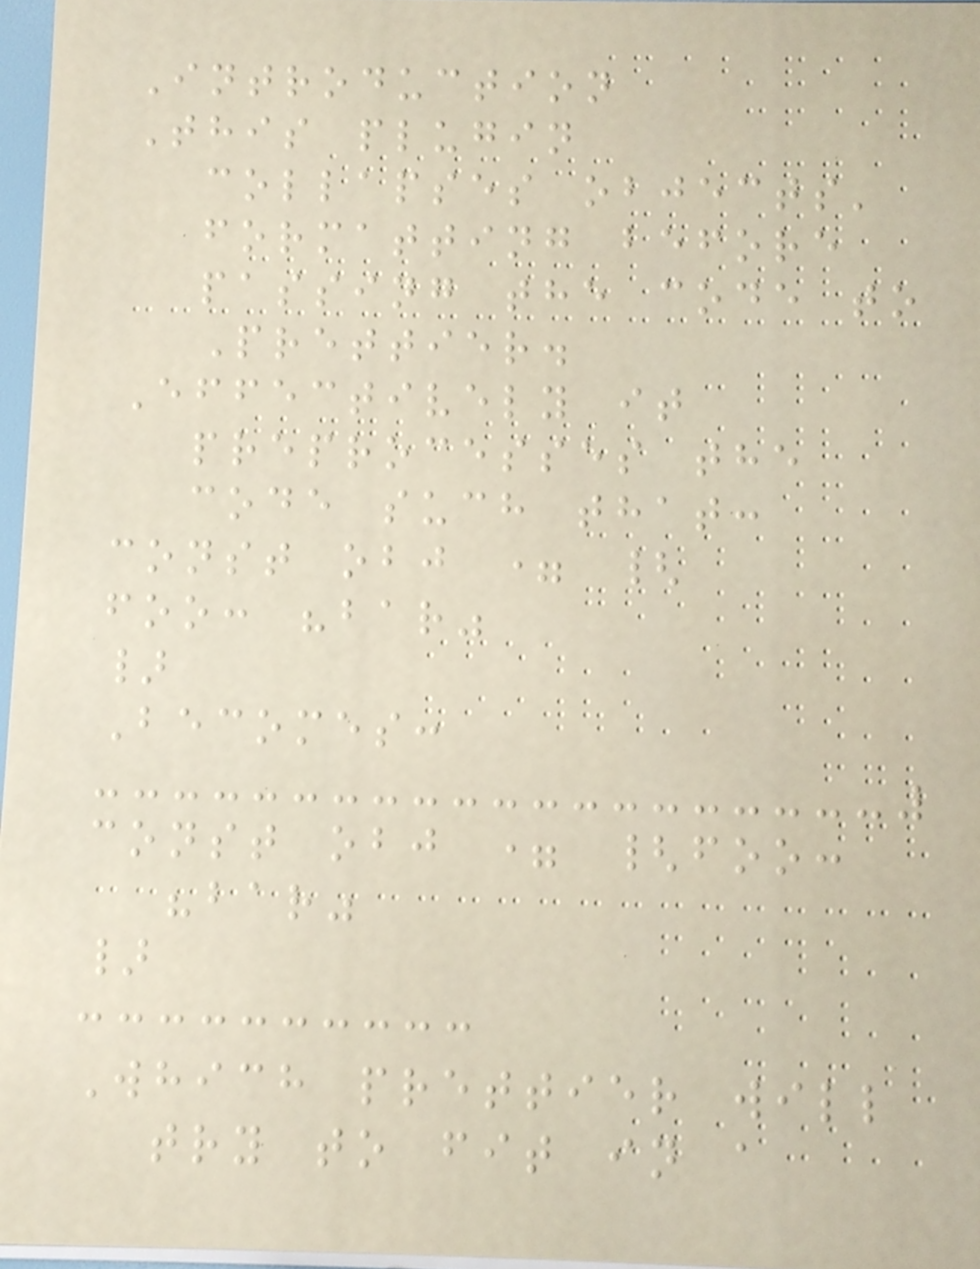Introduction
This plugin
collapses objects'
formatting before
passing the code to
Prettier.
Effectively it
preprocesses the
code such that:
const obj = {
foo: "bar"
}
Becomes:
const obj = {foo:
"bar"
}
Which prettier will
try to fit in a
